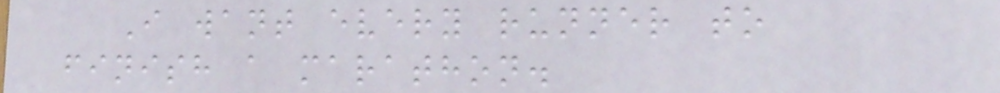I want every runner to
finish a marathon.
